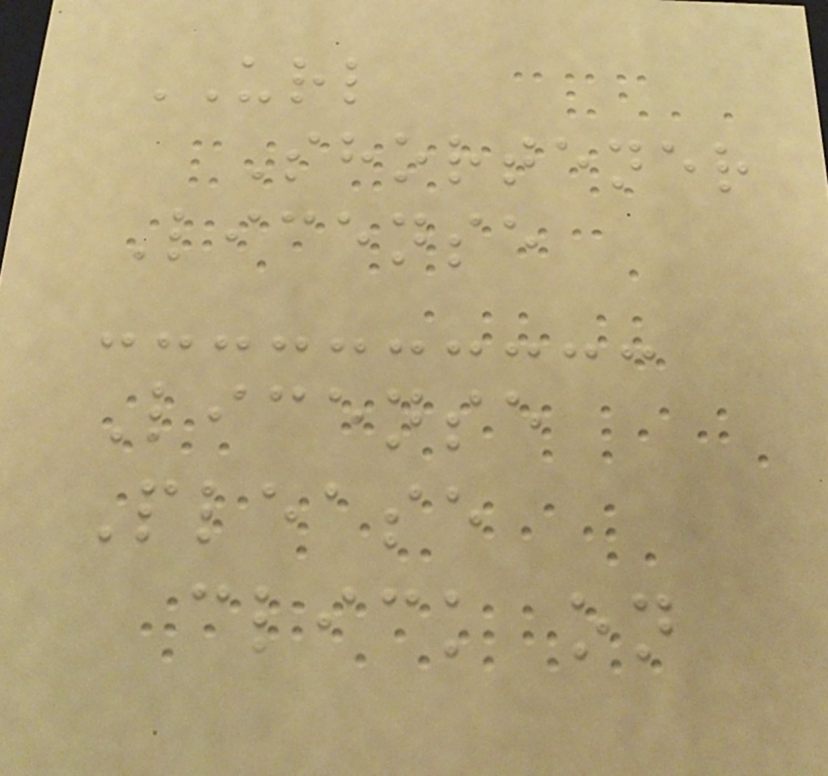URL
Shortener
License
License
Please
click on
